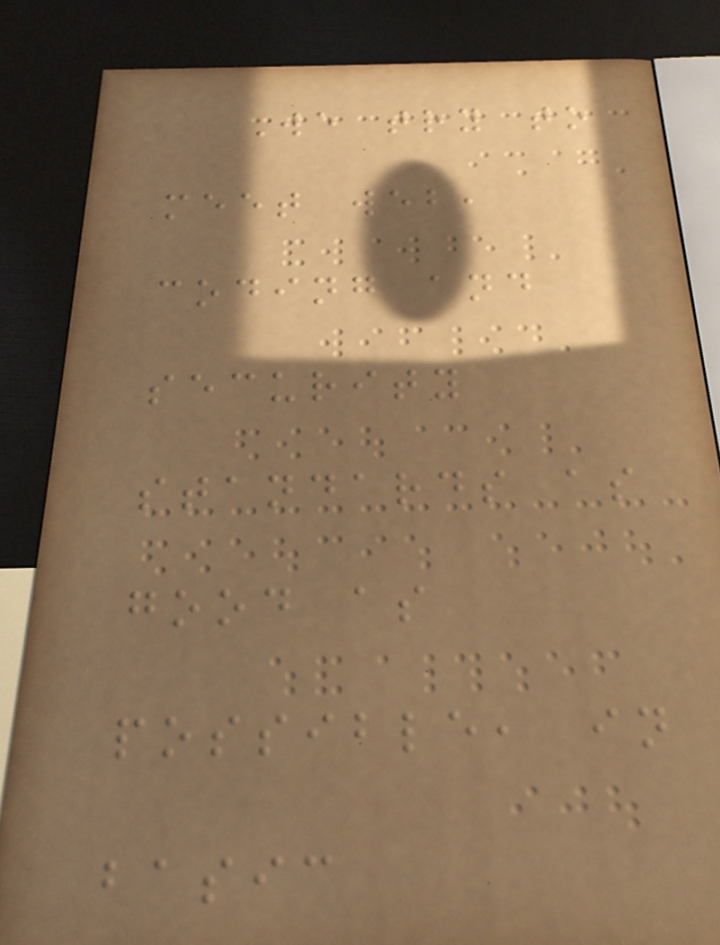We try to
meet web,
coding and
security
standards as
good as
possible, in
basic
